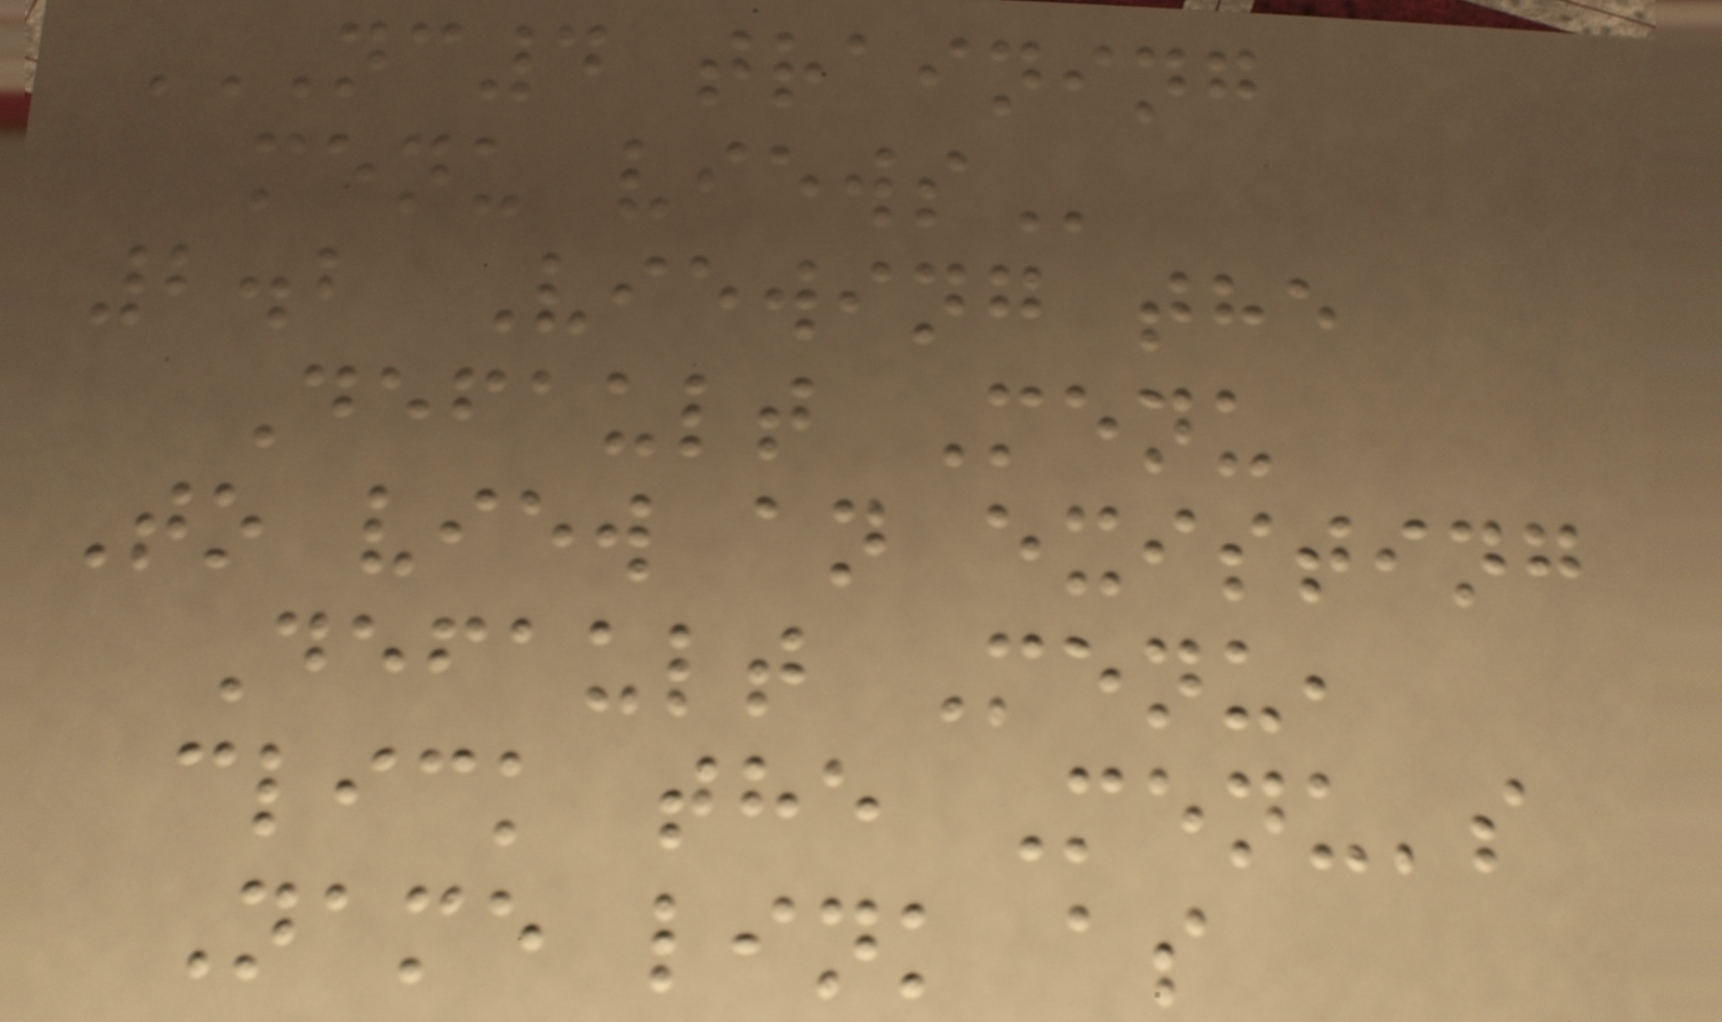NC4 TRAINING
MENU VIEWS
2.2 Viewing the
Default Menu
To view an existing
Default Menu,
click the Menu's
Name link as
